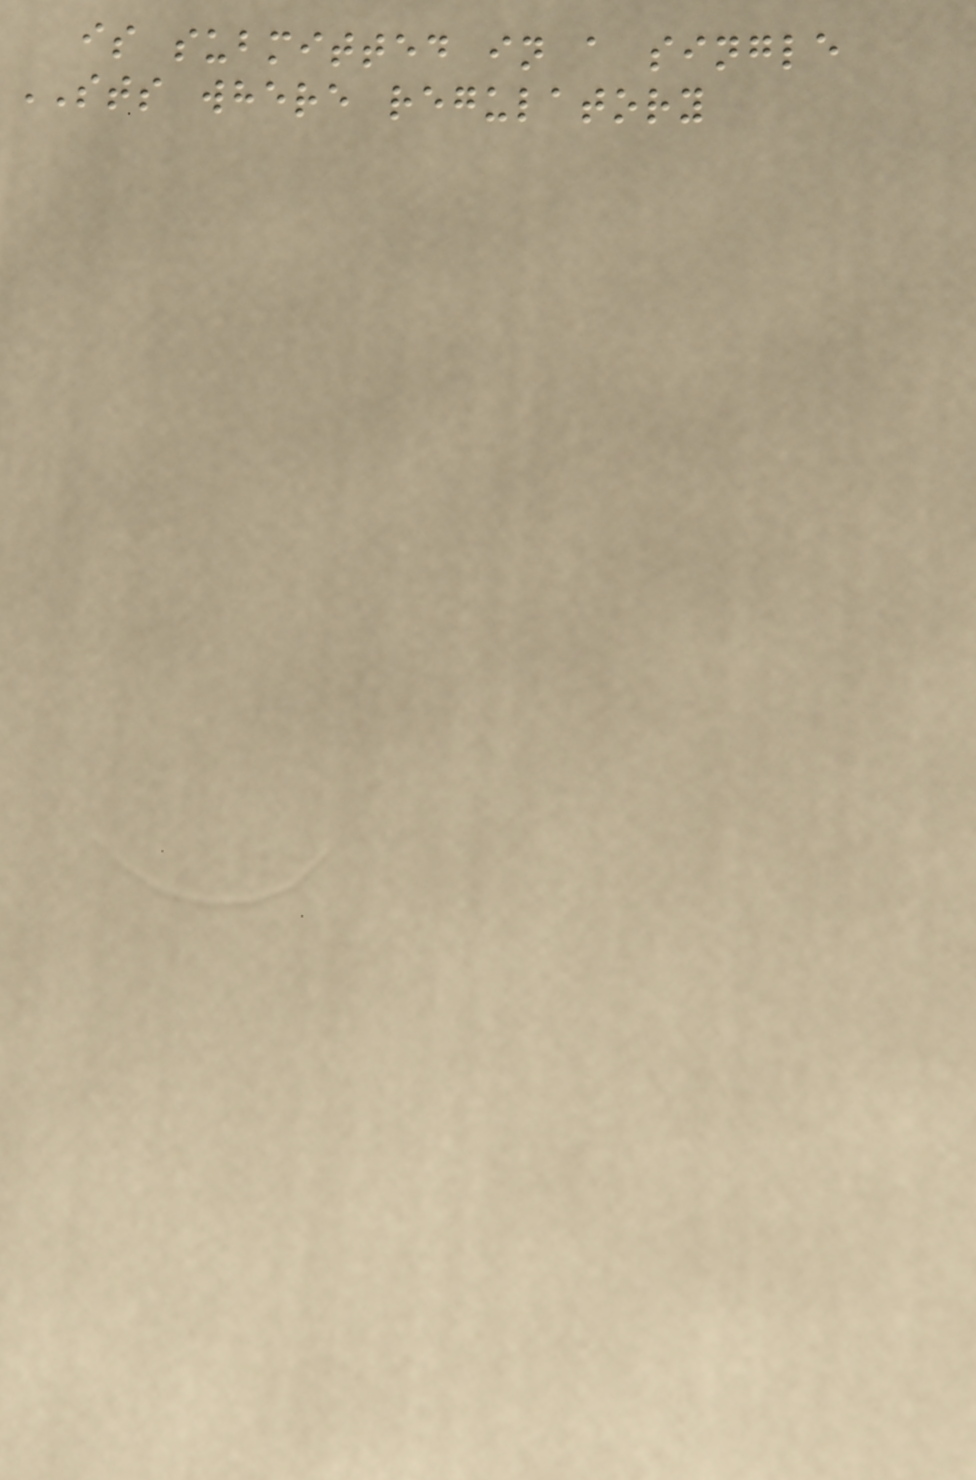is submitted in a single
STS where regulatory
